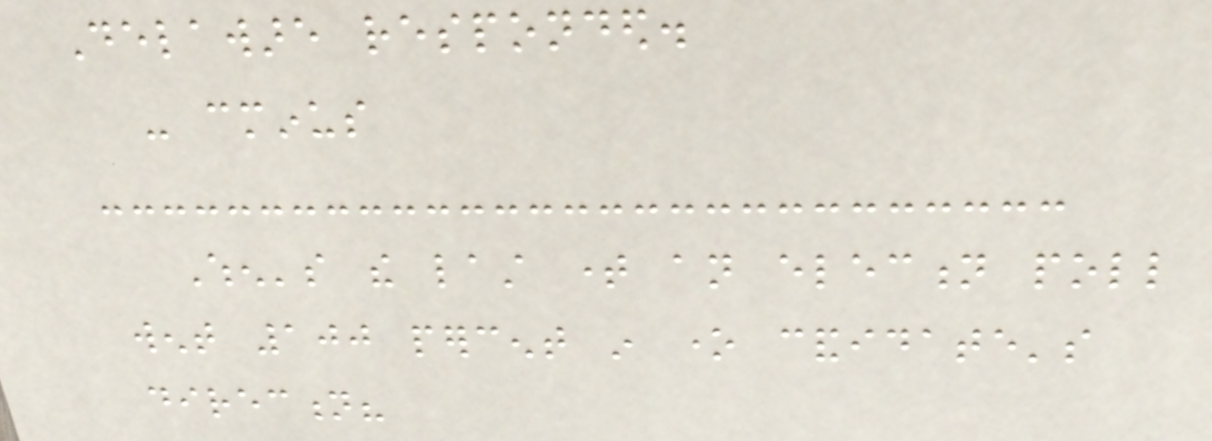Delaware responded.
- cminus
When's the last time an election poll
went 100 percent in one candidate's
direction?
